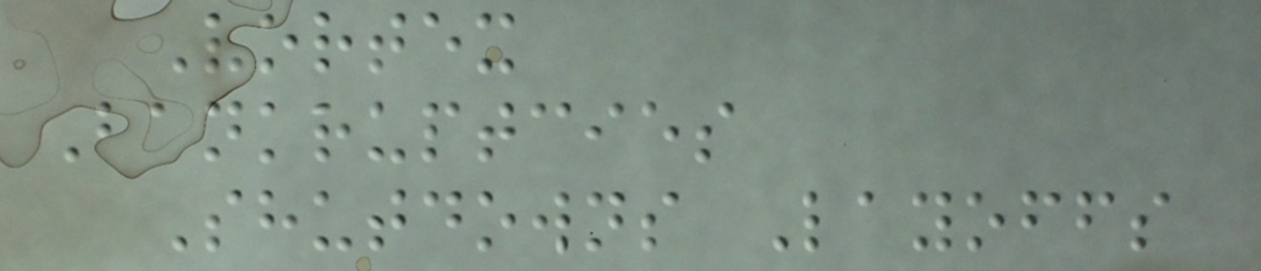Vortex
Bankruptcies
Shutdowns Layoffs
